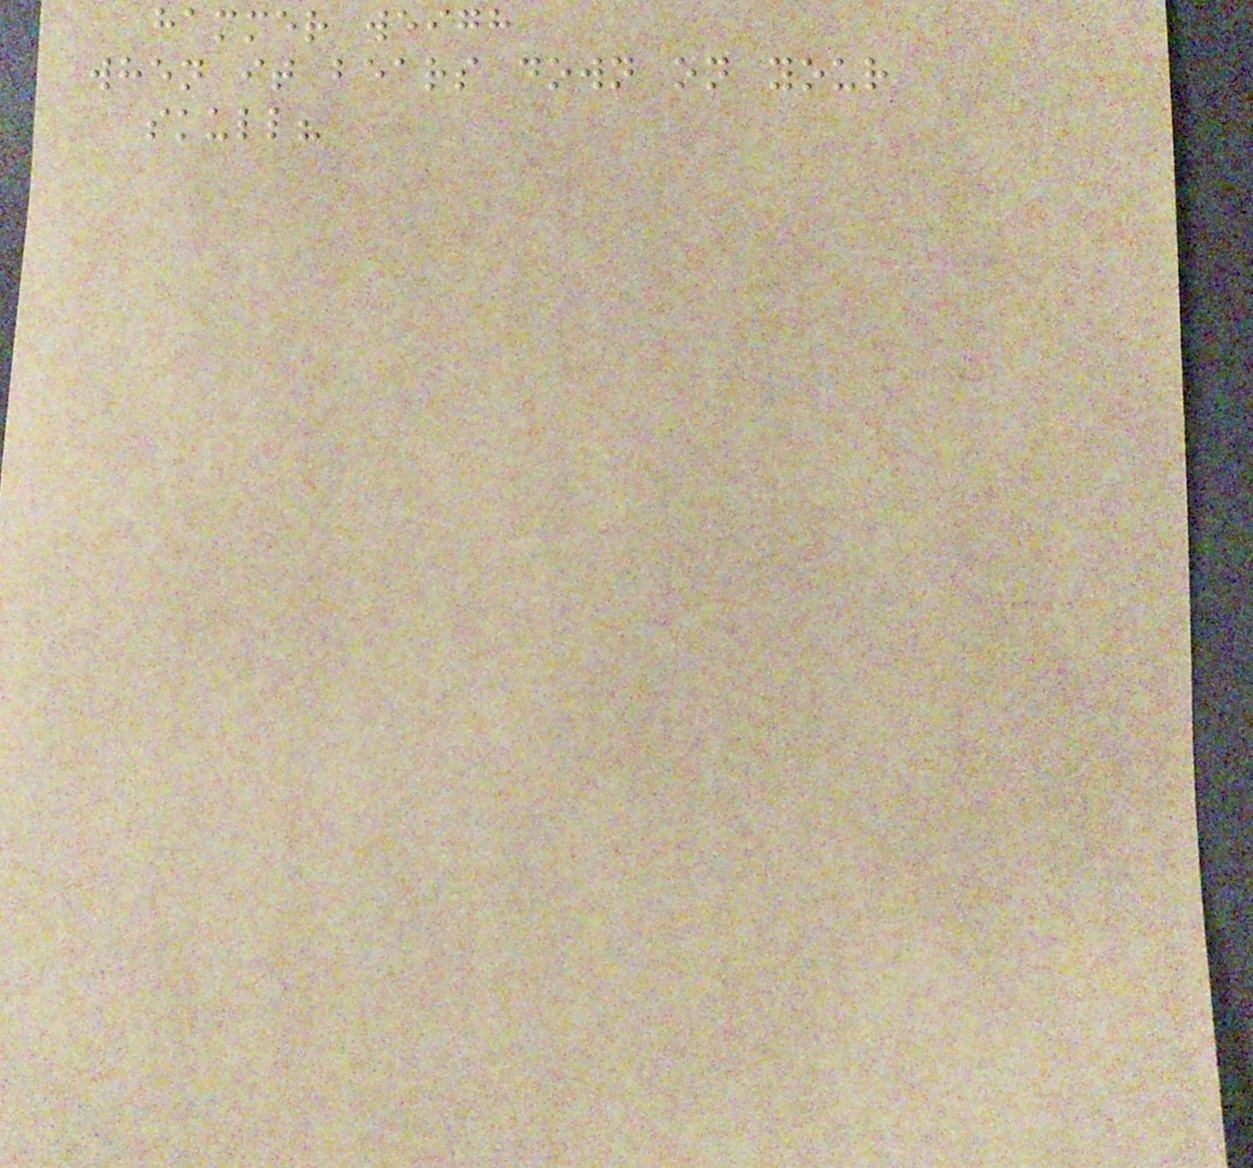hammer weigh
when it bears down on your
skull?
